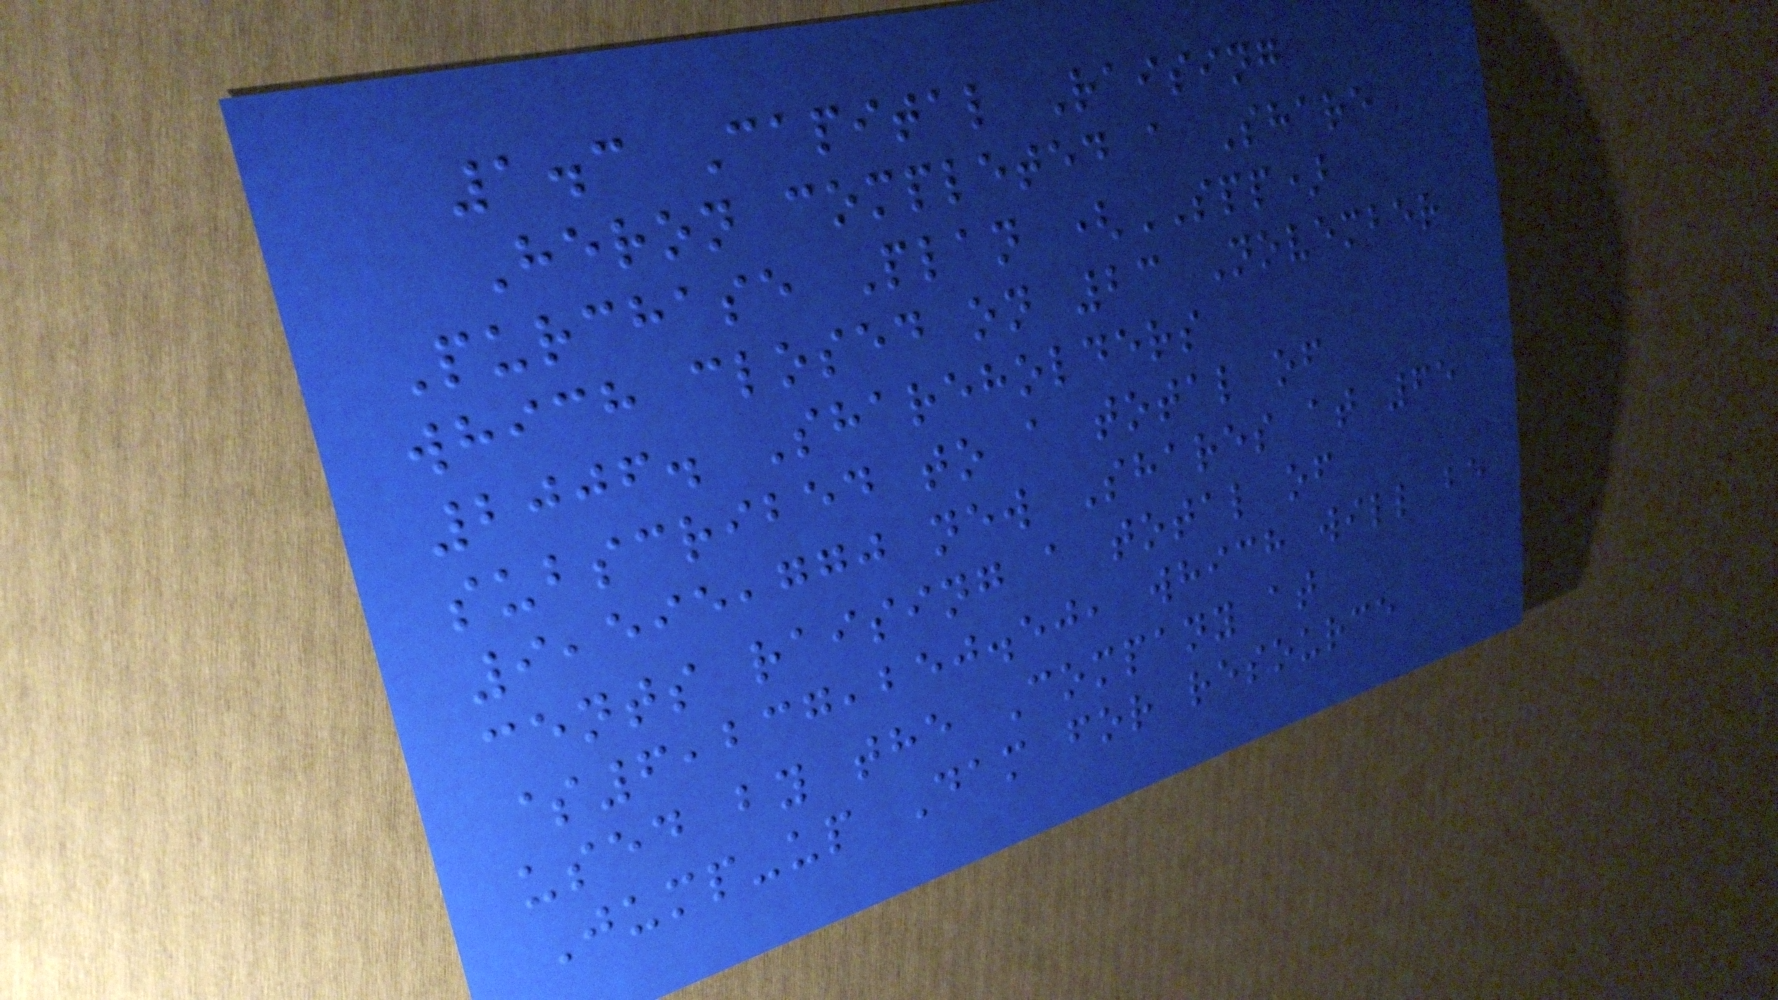1.3 Capital Raising
Heron completed a Share
Purchase Plan (SPP)
which closed on 23 November
2006. Shareholders
subscribed to a total of
9,595,770 new Shares at 65
cents raising a total of
$6,237,250.50, which will be
used by the Company at
Jump-up Dam for resource
